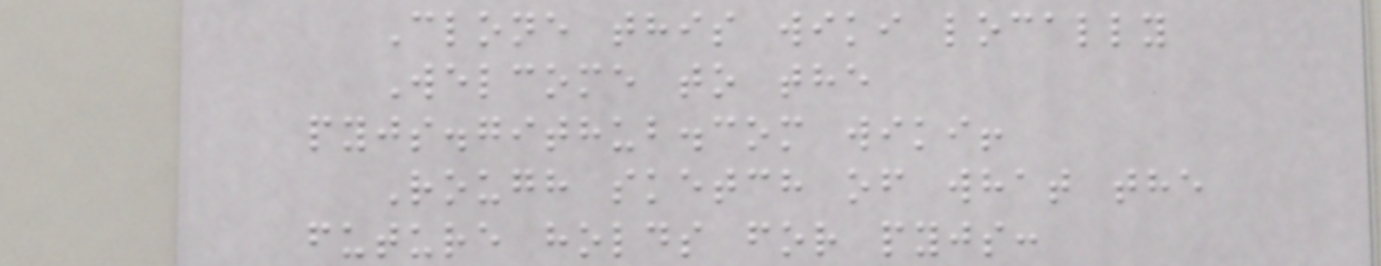Clone this wiki locally
Welcome to the
pyjs.github.com wiki!
Rough sketch of what the
future holds for pyjs:
